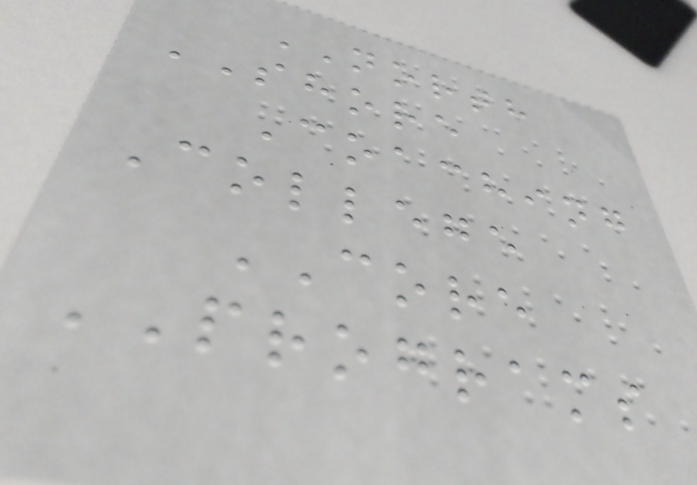NORTH
SHORE
Coaching
College
CORE
PROGRAMS
